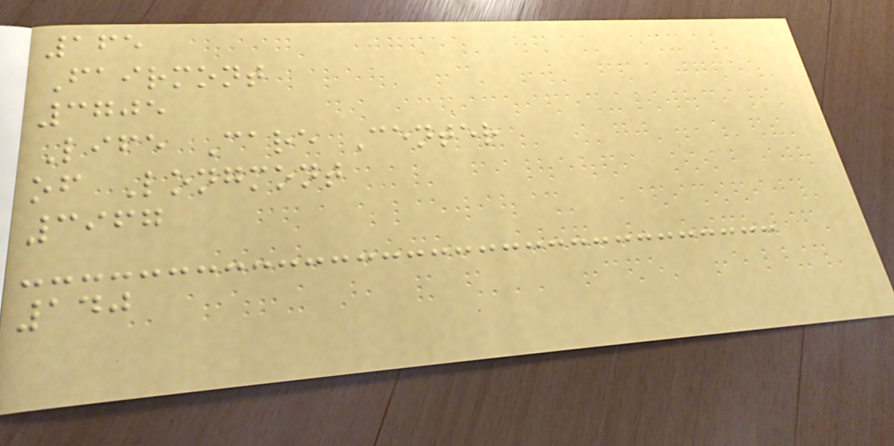165
Fairmont
3705
Life Care Center
of Longmont
3967
140
